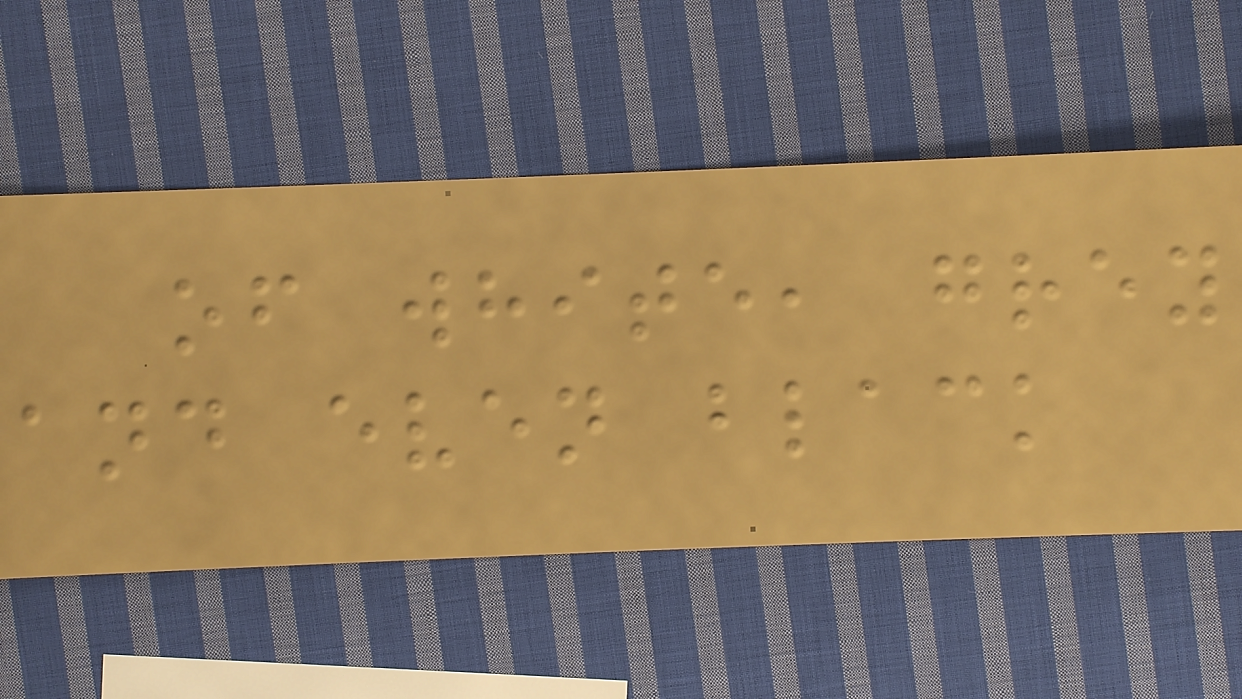of white, grey
and even black
